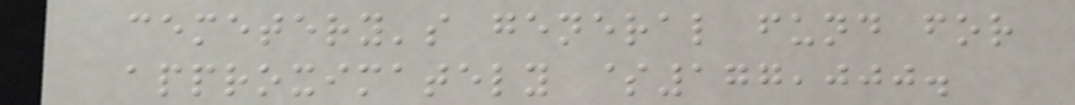cemetery's general fund for
approximately $177,000.
